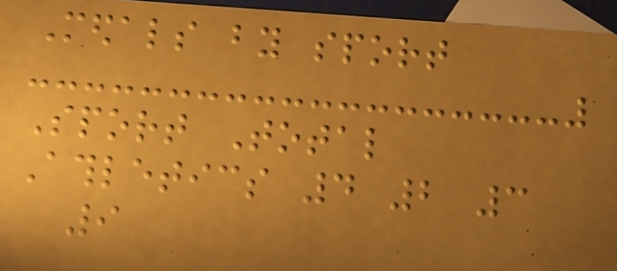Medals by sport
Sport Total
Athletics 4 2 3
9
